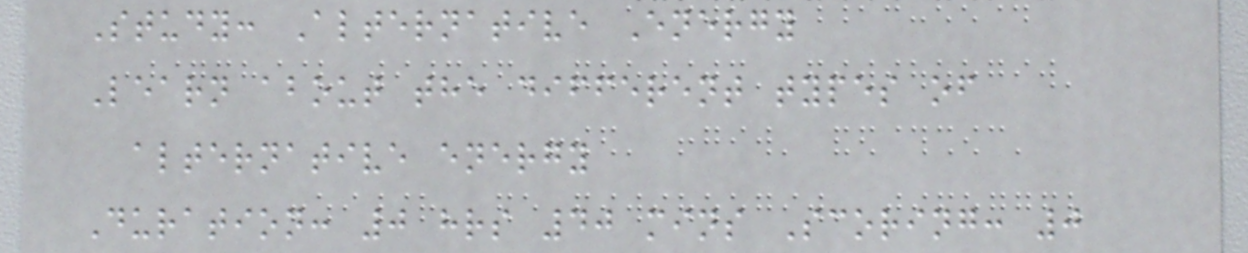Study: Alternative Energy
Learn about the different types of
alternative energy
Duration: 0 hrs 40 mins Scoring: 0
